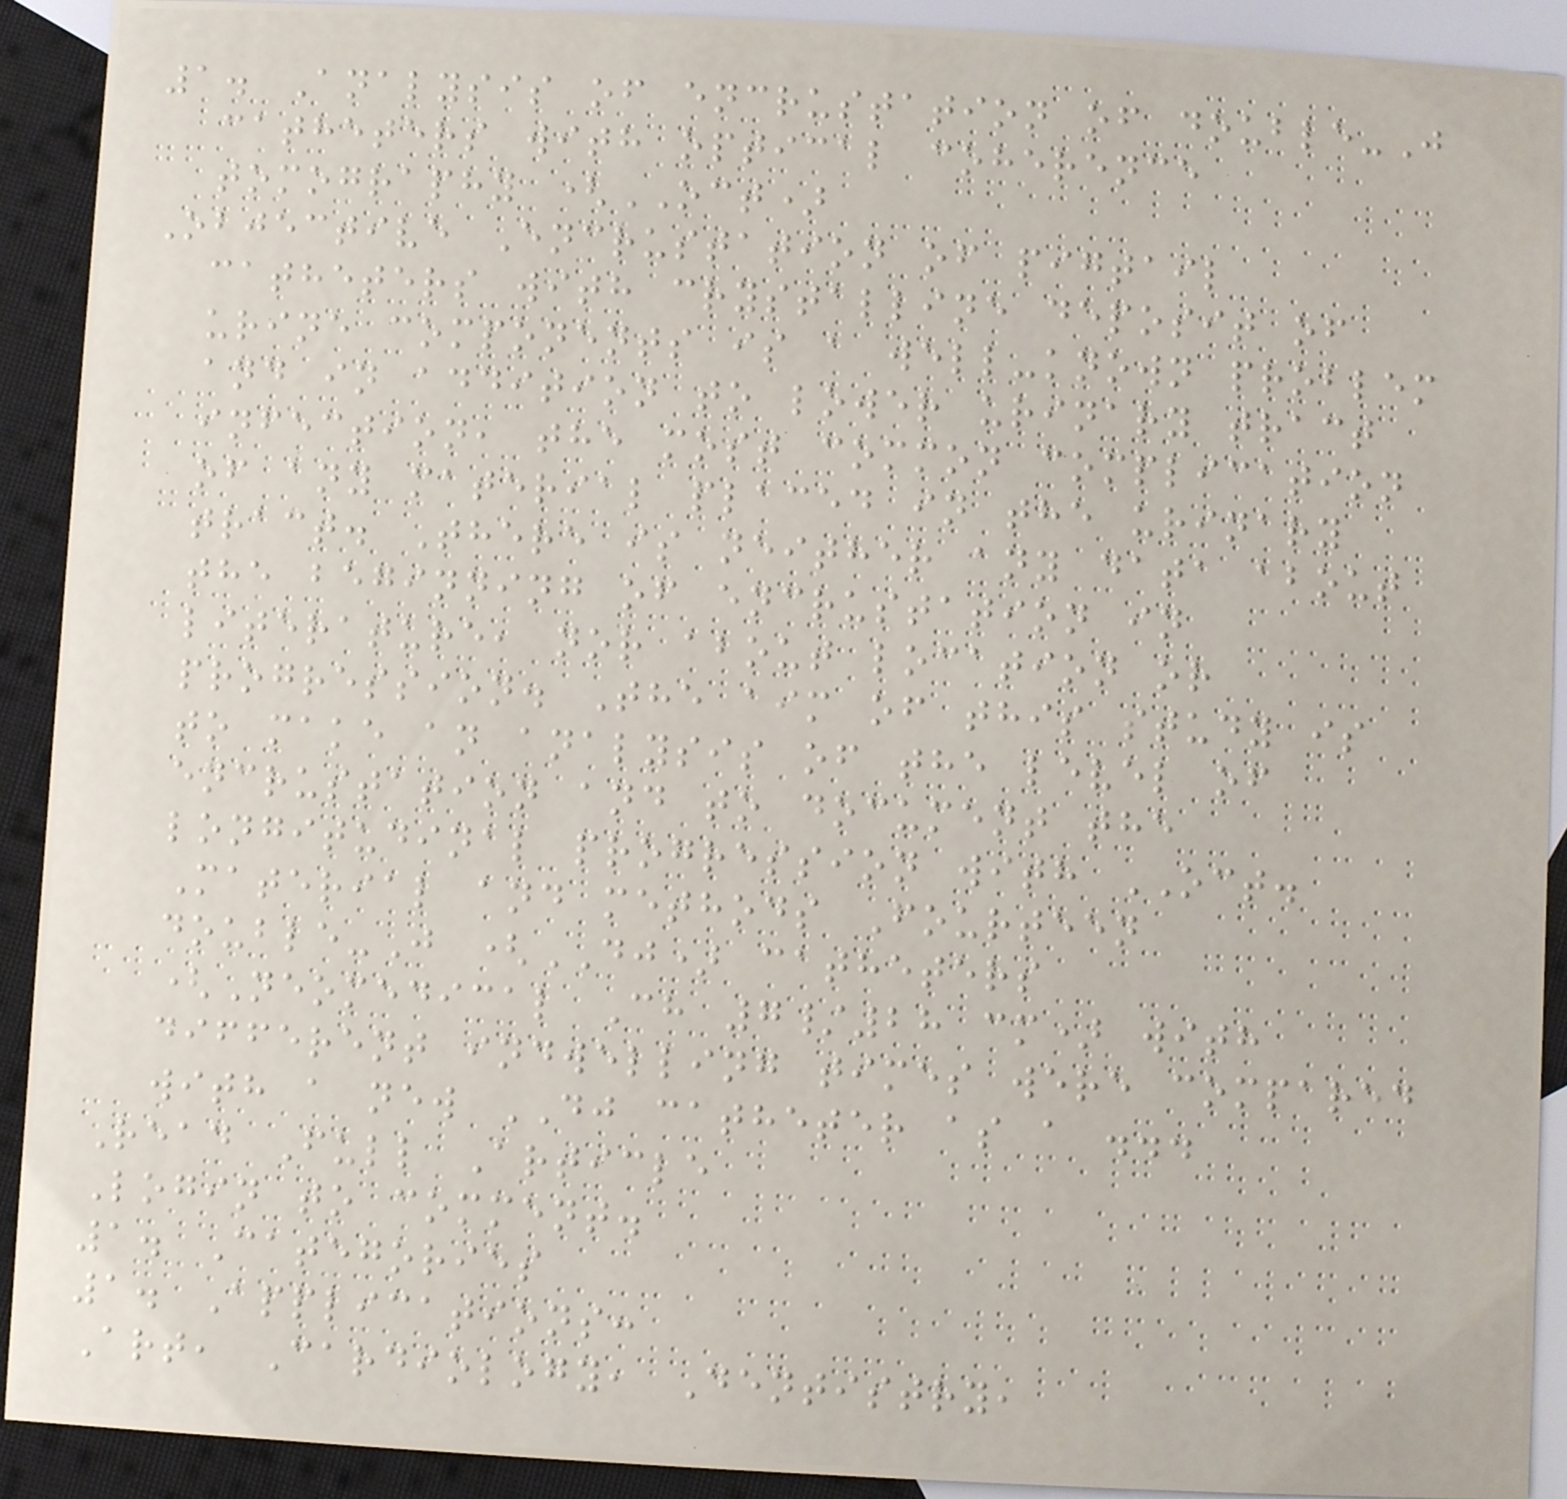1. Analysis of encrustation of double-J
catheters with optical coherence
tomography (OCT)
Objective Encrustation of pigtail
catheters with crystalline deposit of
urine components is a well-known problem
and in addition to lower urinary tract
infection, the most common complication
of any material placed in the urinary
tract. There is neither any data about
the beginning of encrustation in
literature, nor about location or
progression. The aim of this study is
to make an analysis of the level of
encrustation and to document the
longitudinal progression with OCT.
Material and methods Fourteen
double-J (DJ) catheters
(Neomedical Ch 7/28 cm) with
different indwelling times were compared
with a new DJ catheter as a ...
Read Full Article
Login to comment.
1. Categories
1. Applications:
Art, Cardiology, Dentistry,
